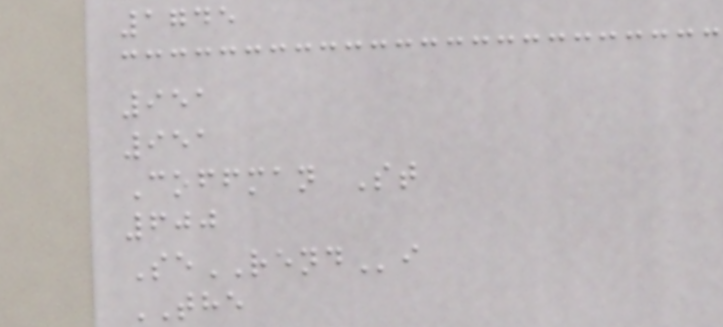1745
951
951
Coffman St
600
SeRENDi
THE
